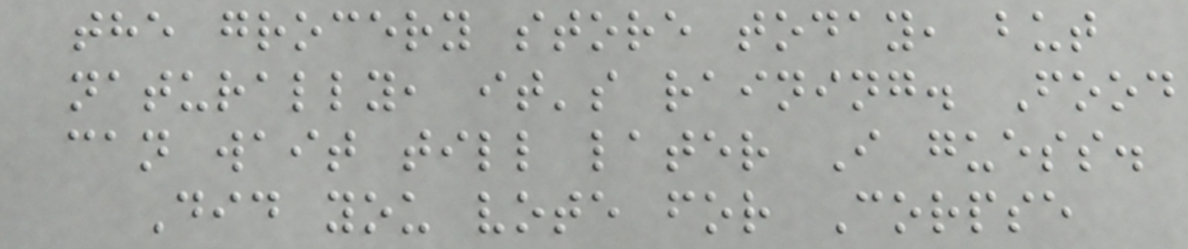the grocery store today, but
naturally, it's raining. Food
can wait till later I guess.
Did you vote for Corpse
